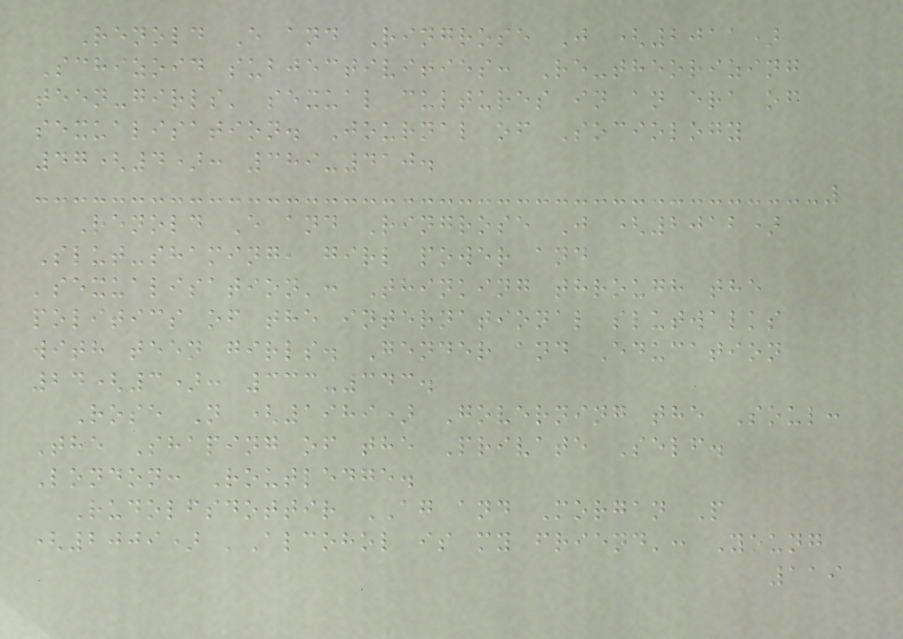Renold E and Ringrose J (2011)
Schizoid subjectivities: Re-theorizing
teen-girls' sexual cultures in an era of
sexualisation. Journal of Sociology
47(4): 389-410.
Renold E and Ringrose J (2012)
Slut-shaming, girl power and
'sexualisation': Thinking through the
politics of the international slutwalks
with teen girls. Gender and Education
24(3): 333-343.
Rose N (1989) Governing the Soul:
The Shaping of the Private Self.
London: Routledge.
Rudolfsdottir AG and Morgan P
(2009) 'Alcohol is my friend': Young
119
